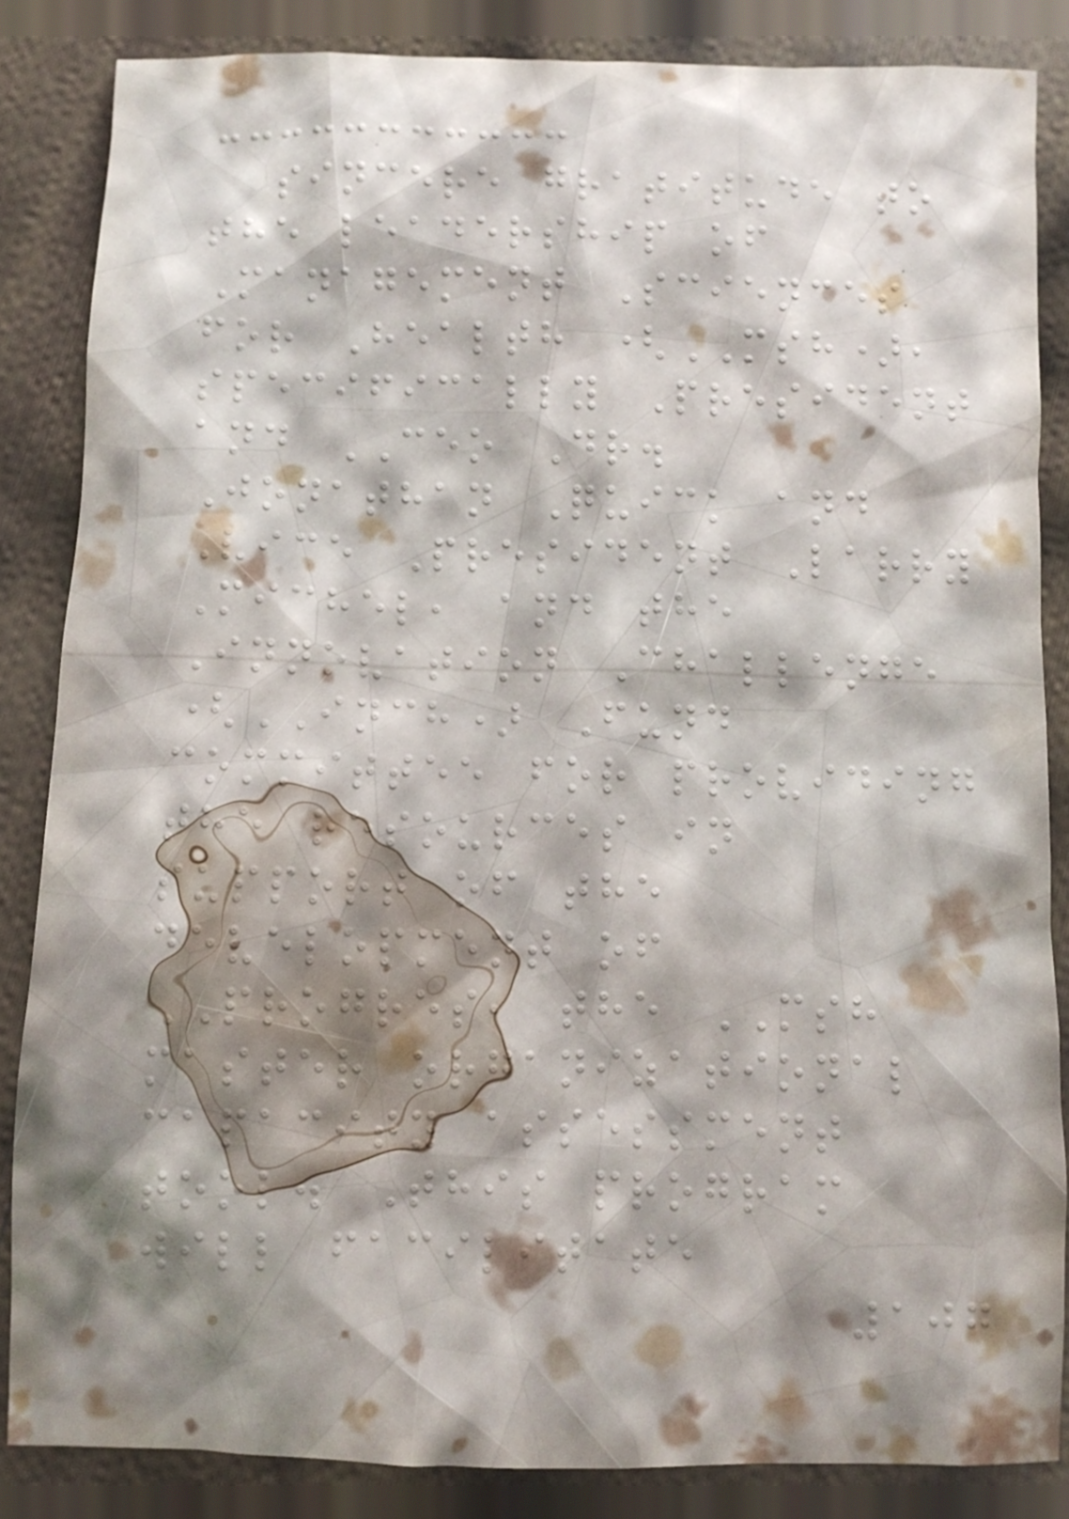sincere gratitude to
the leadership of
Management Sciences
for Health (MSH),
specifically President
and CEO Dr.
Jonathan Quick and
Vice President Larry
Michel, and the
Innovation Challenge
(INCH) Fund
committee for providing
the resources in
support of the
development of
PROGRES, the MSH
master organizational
capacity assessment
tool. This program
will facilitate
107
